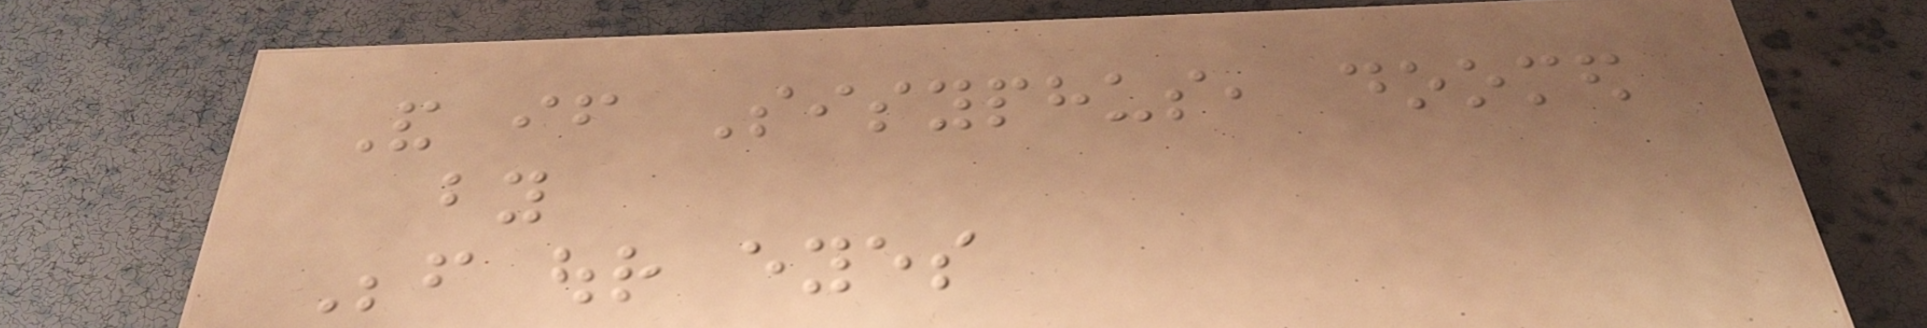And if Sisyphus, doomed
by
Before our eyes
